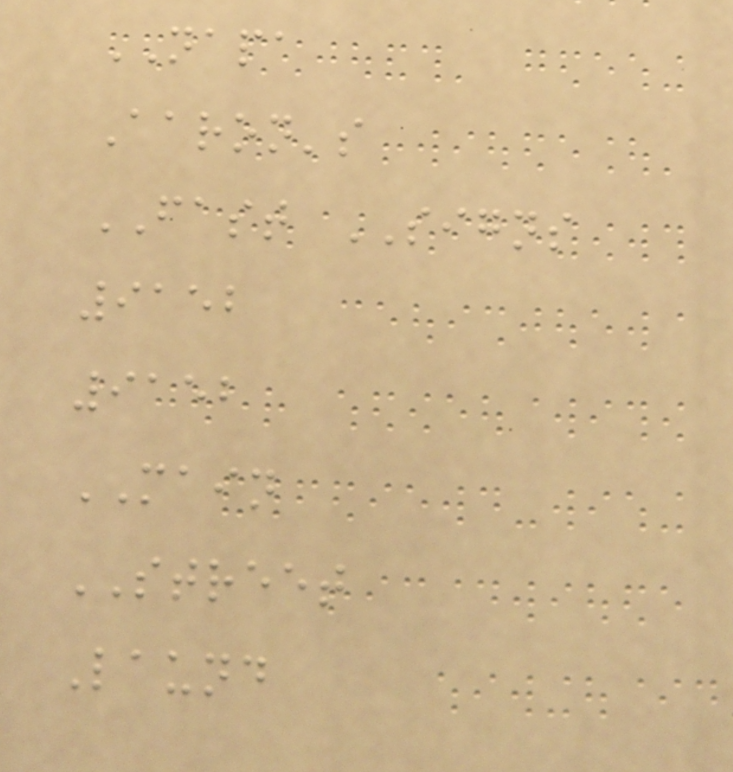NAPA
Aaron's
FAST SIGNS
9152
9152
MAIN
STREET
Laund
